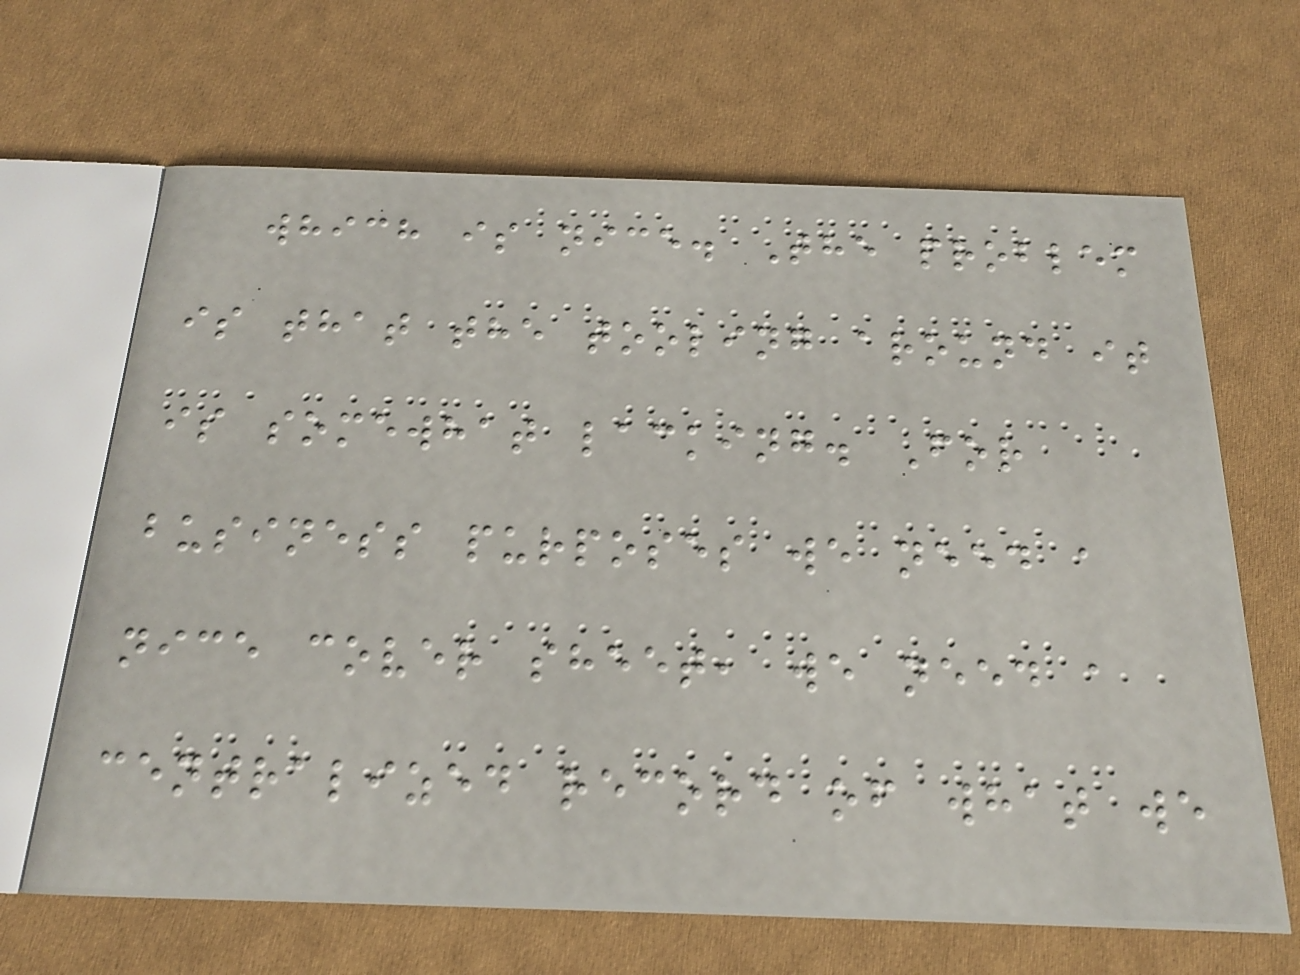which is nice. The problem
is that the tooling around it
is somewhat lacking. For
business purposes we need a
nice cover sheet, we need a
centralized record of what we
